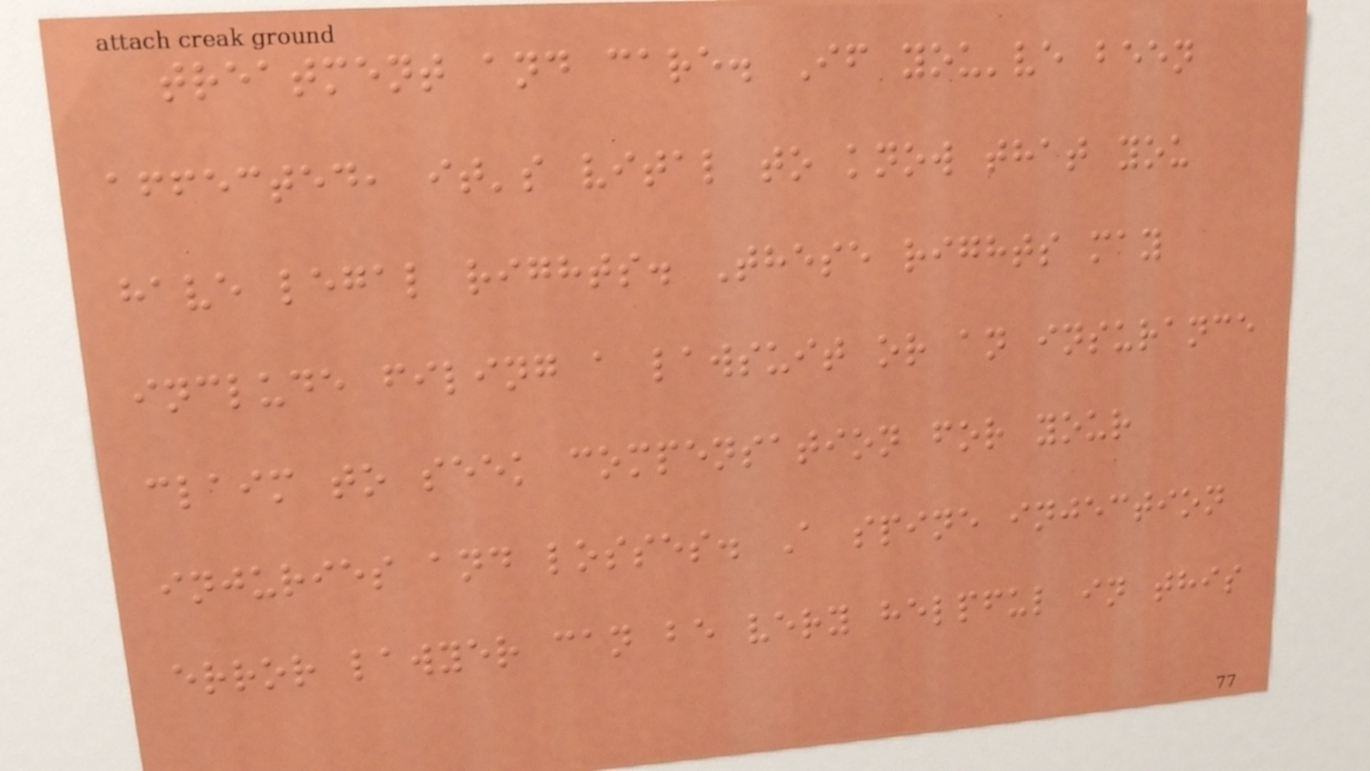treatment and care. If you've been
affected, it's vital to know that you
have legal rights. These rights may
include filing a lawsuit or an insurance
claim to seek compensation for your
injuries and losses. A spine injection
error lawyer can be very helpful in this
